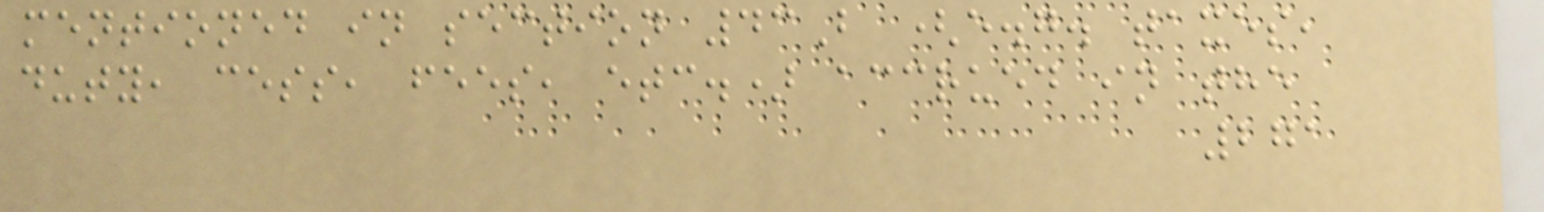mentioned in section 43B (e.g. taxes,
duty, cess, fees, etc.) accrued in the
271
